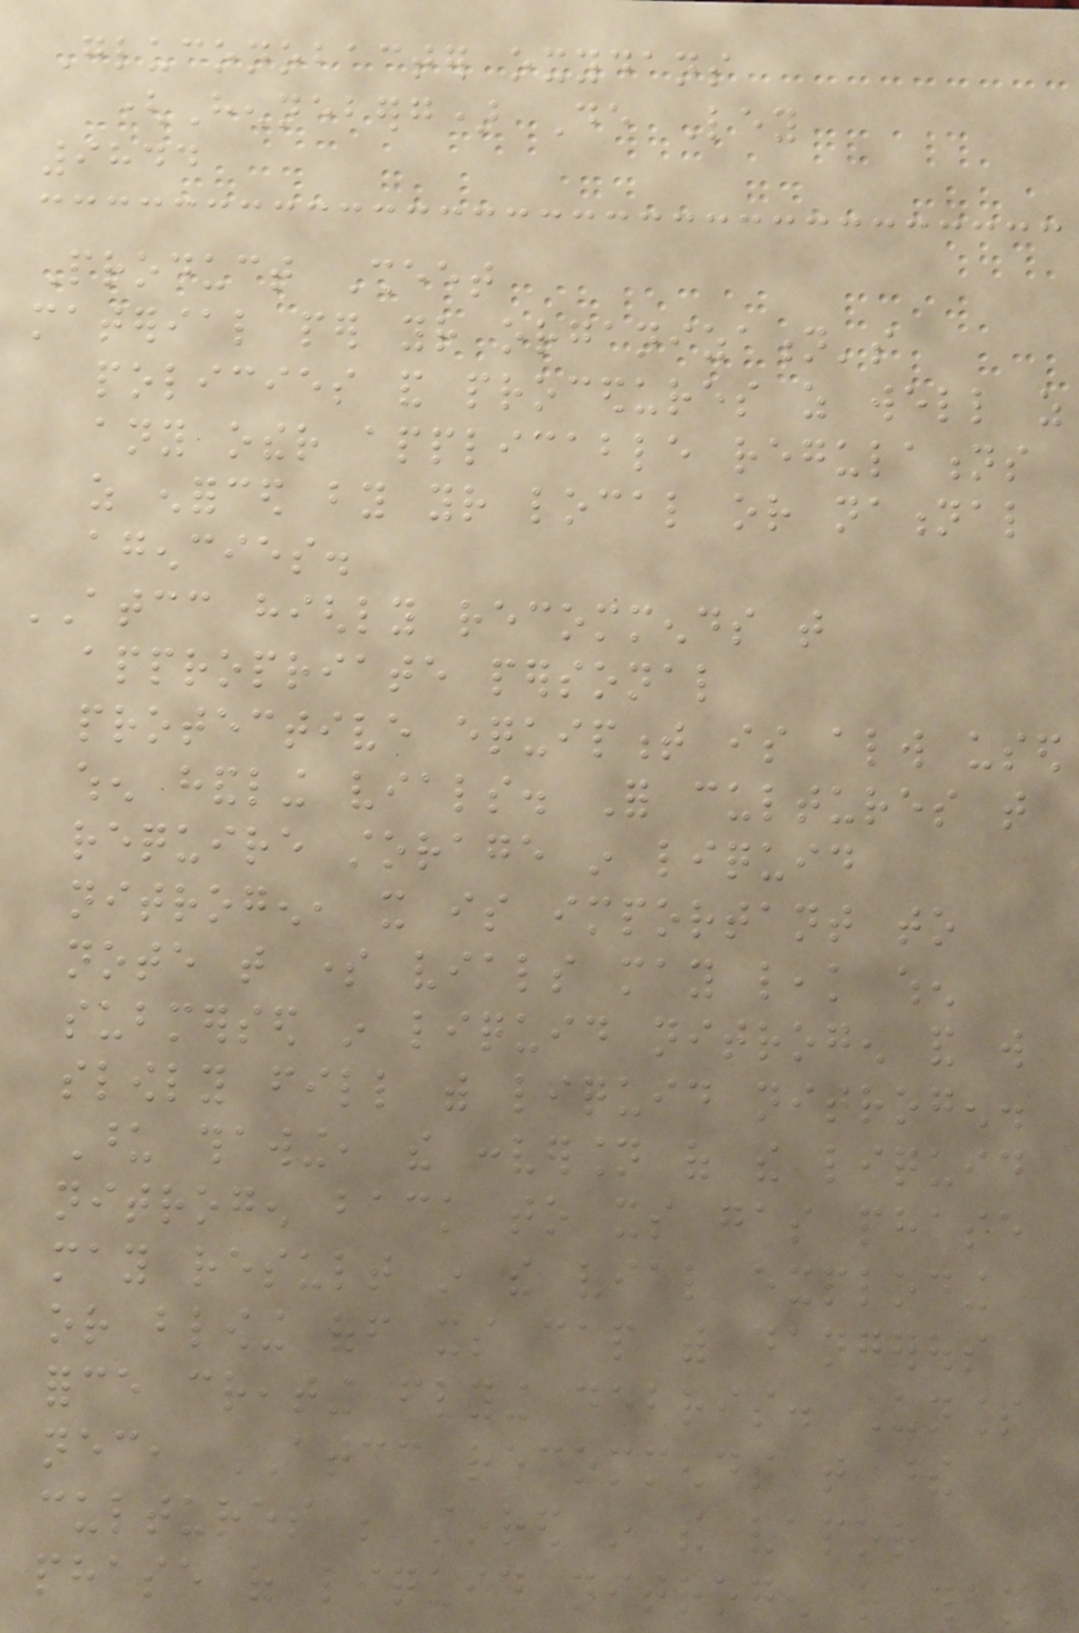Gluconobacter oxydans
(Henneberg) De Ley
9844
Product Sheet
material per your organization's
policies and procedures as well as
any other applicable regulations
as enforced by your local or national
agencies.
ATCC highly recommends that
appropriate personal
protective equipment is always used
when handling vials. For cultures that
require storage in liquid
nitrogen, it is important to
note that some vials may leak when
submersed in liquid nitrogen and will
slowly fill with liquid nitrogen.
Upon thawing, the conversion of the liquid
nitrogen back to its gas phase
may result in the vial exploding
or blowing off its cap with dangerous
force creating flying debris. Unless
necessary, ATCC recommends that these
cultures be stored in the vapor
phase of liquid nitrogen rather than
